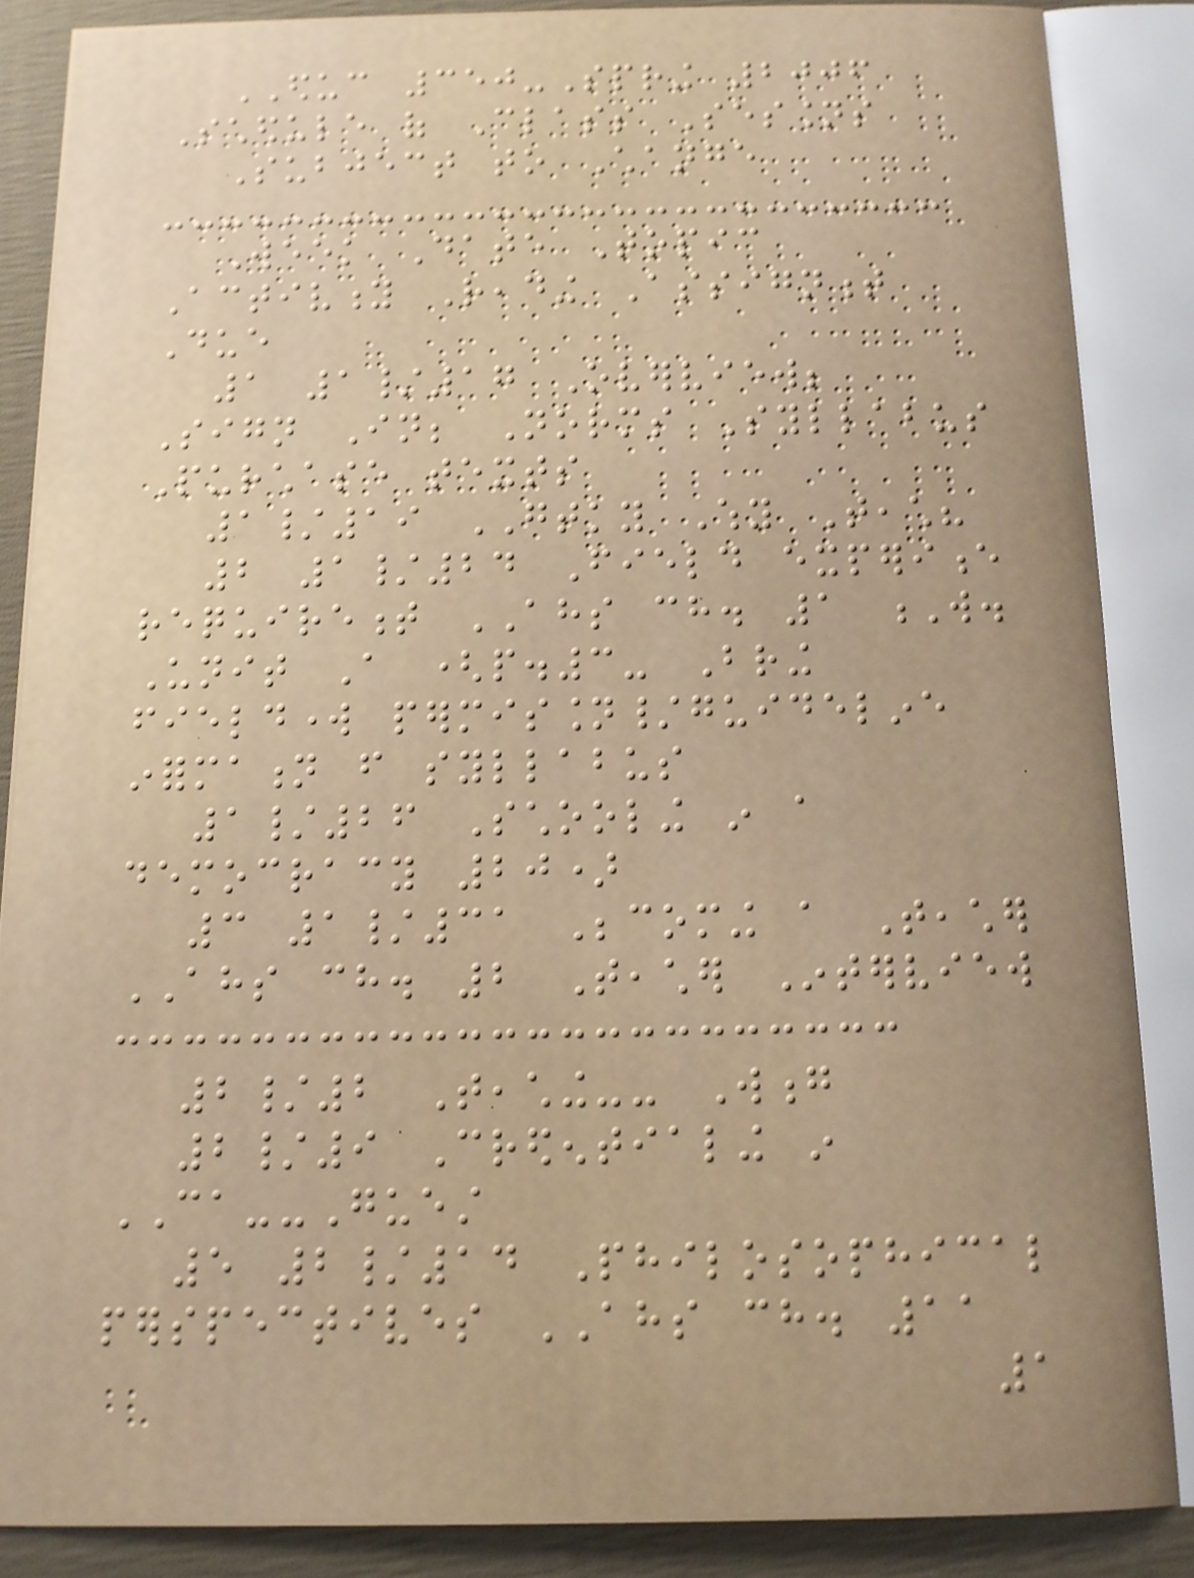EDUC 350-Spring 2006
Schedule of Class Sessions
Subject to Change
Week Date Topic
Activity Reading Assignment
Due
1 1/17 Overview;
Sign In; Norms Syllabus
Purchase texts
1/19 GTKY Why Teach?
2 1/24 Field experience
requirement AHS ch. 1 W.
Unit A (p.3- Bring
fieldwork permission/guideline
information from syllabus
1/26 Schooling in a
democracy 20)
3 1/31 Becoming a Teacher
AHS ch. 2 Teacher Interview
2/2 Teaching-- Wong
2/9 Credentialing in
CA--Guest
5 2/14 Philosophical
perspectives AHS ch. 11
1
